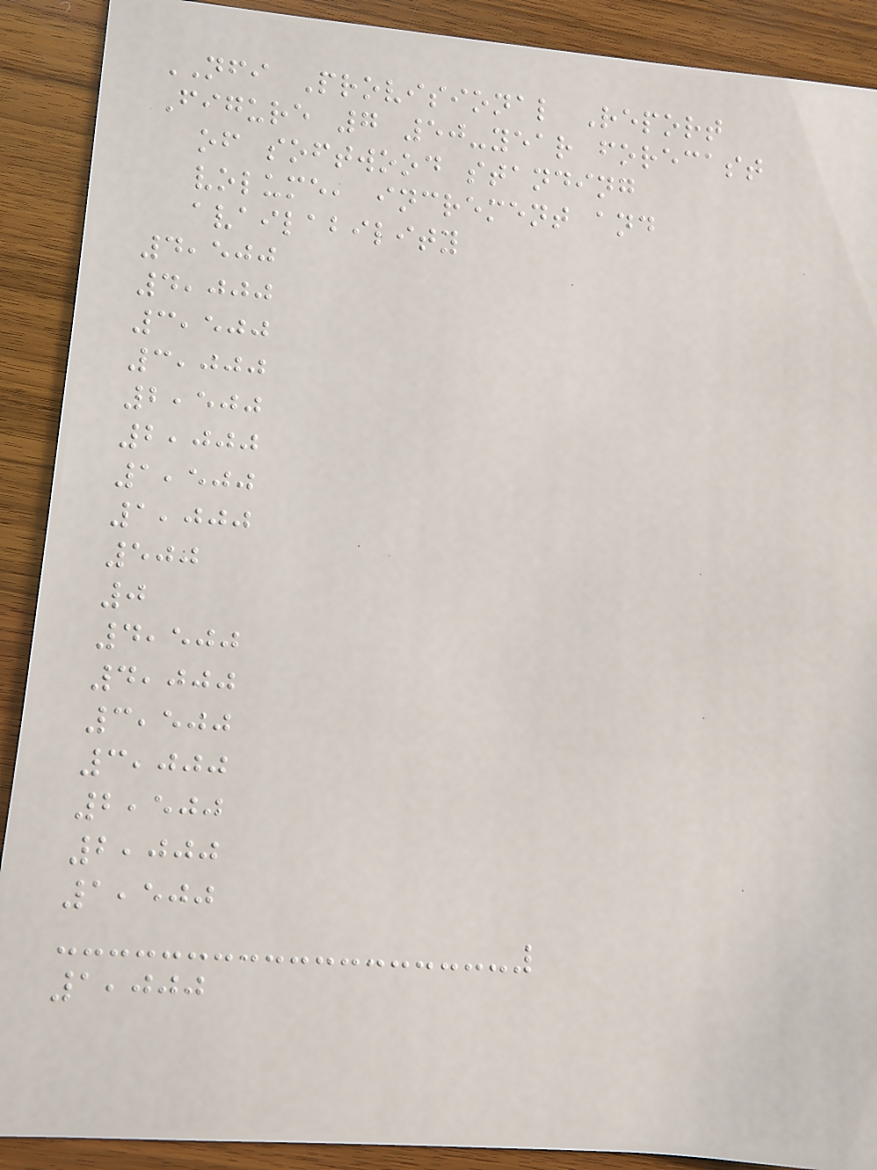NFI Provisional Report
Figure 7 50-year forecast
of softwood standing
volume, increment and
availability
4,500
4,000
3,500
3,000
2,500
2,000
1,500
1,000
500
0
4,500
4,000
3,500
3,000
2,500
2,000
1,500
1,000
